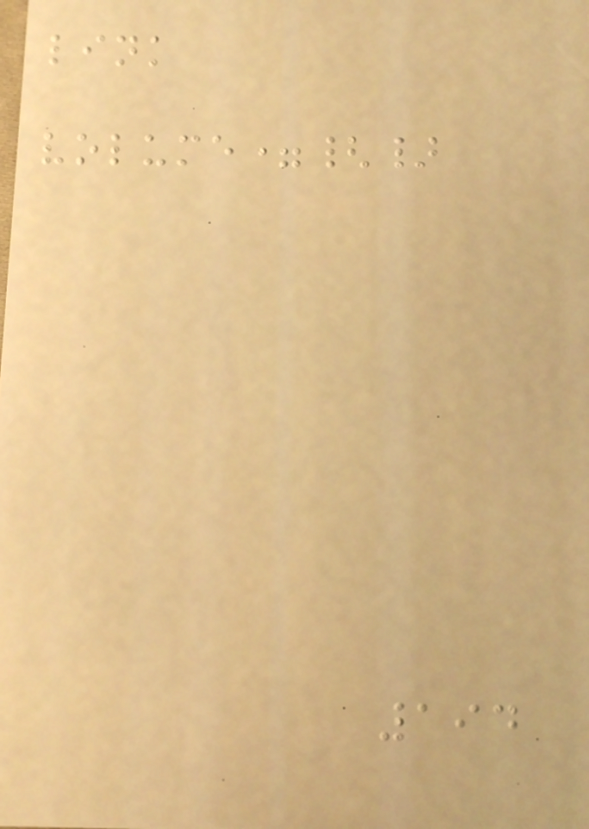link
volume={}
194
